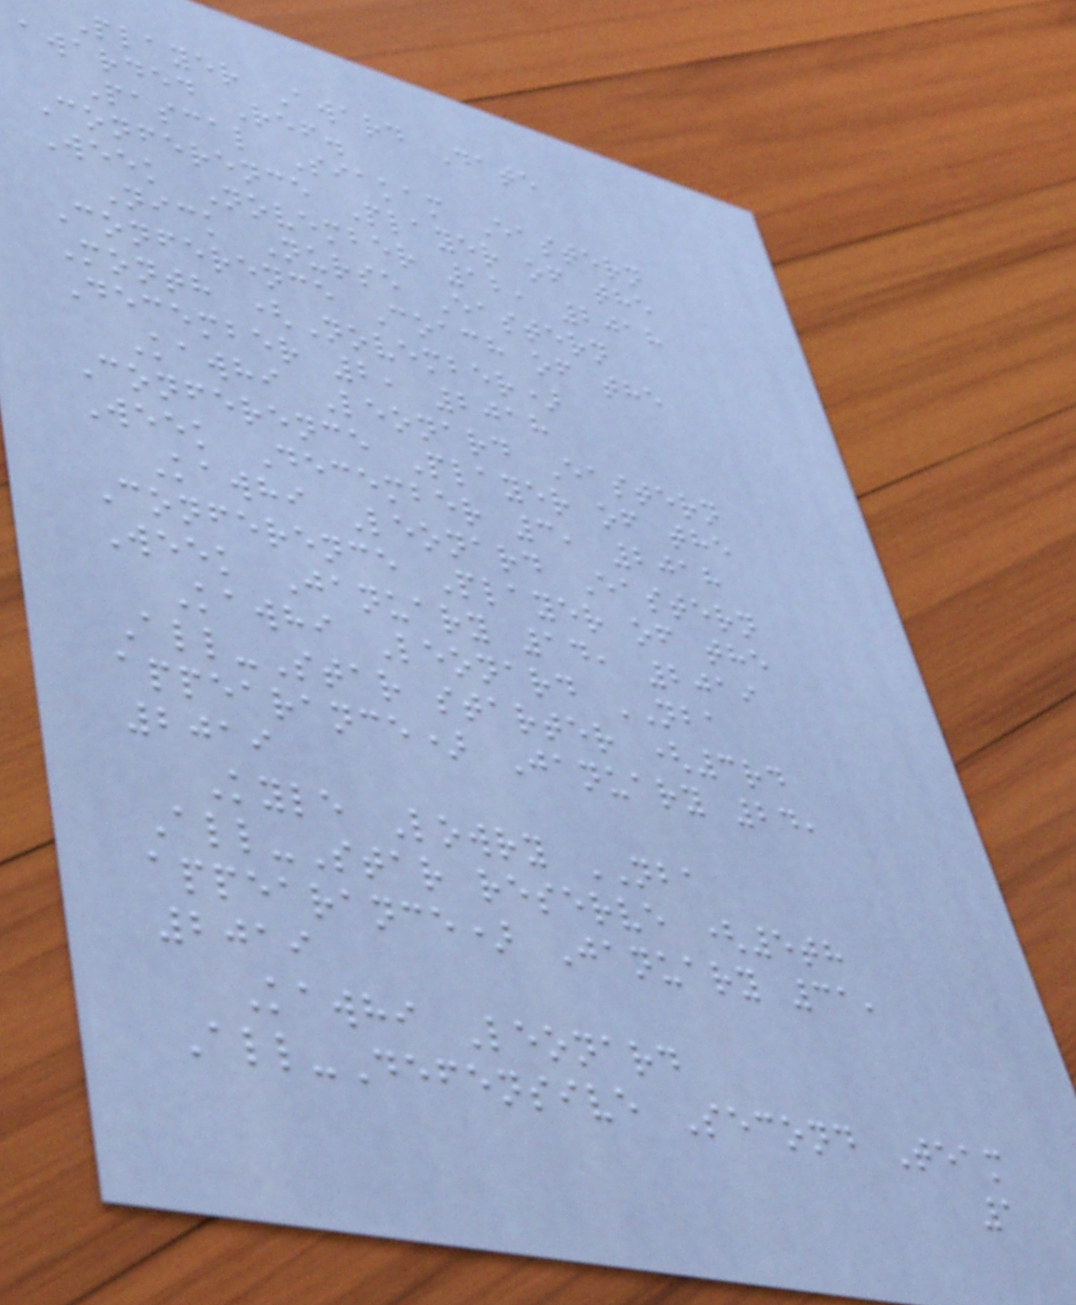Player Award Date
awarded Ref.
Pascal Siakam Eastern
Conference Player of the
Week November 12, 2018
Nick Nurse Eastern
Conference Coach of the
Month (November)
December 2, 2018
Kawhi Leonard Eastern
Conference Player of the
Week December 3, 2018
Kawhi Leonard Eastern
Conference Player of the
Week January 14, 2019
Kawhi Leonard NBA
All-Star starter (3rd
appearance) January 24,
2019
Kyle Lowry NBA
All-Star reserve (5th
appearance) January 31,
2019
Kawhi Leonard
All-Defensive Second Team
1
